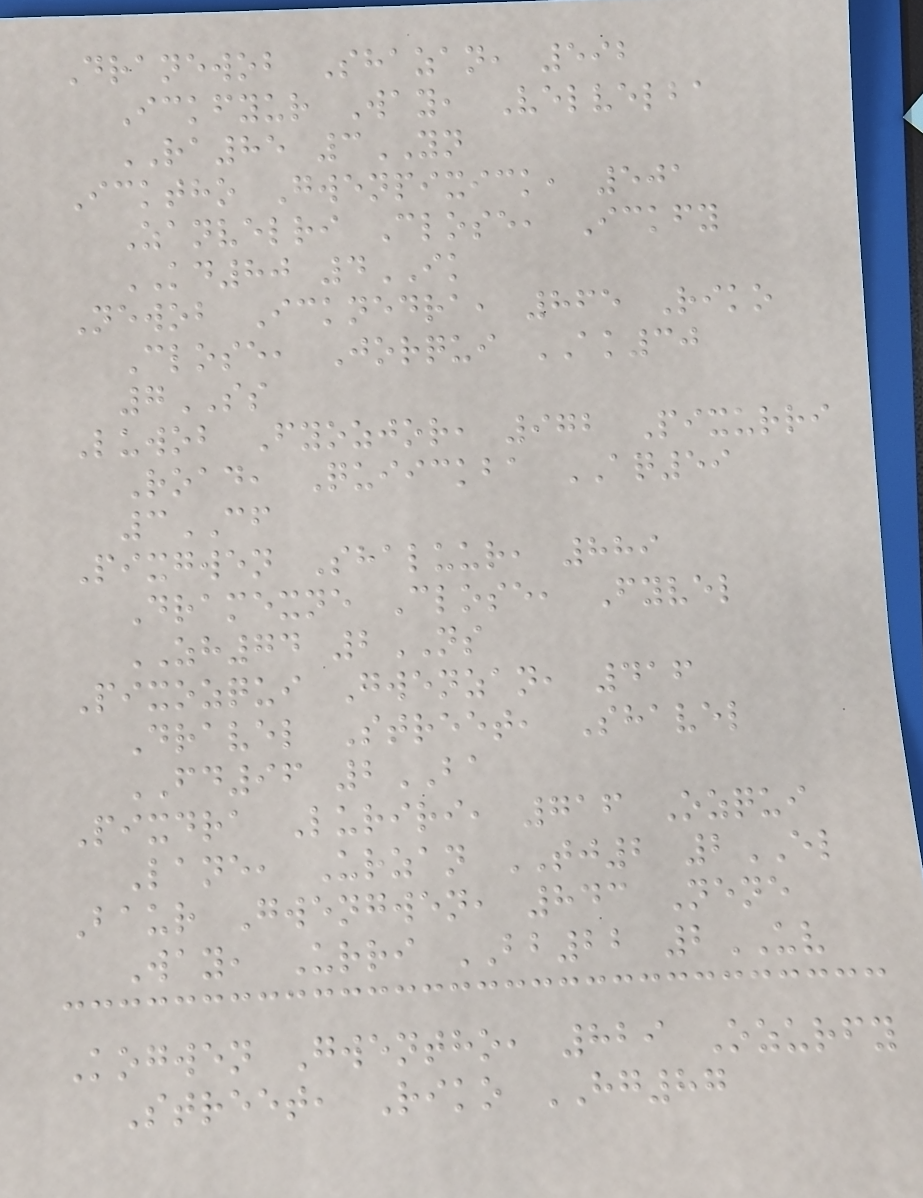Dranewob Shazan, 592
Ickfyur Way, Velvelba
RA85 3YN
Icktho Gwenpixick, 501
Zanvelri Close, Ickfy
KD80 4IK
Newob Icknedra, 865 Riko
Close, Jorqui AK30
7SS
Luwob Fyozjor, 972 Pixurri
Road, Quiickba AQ59
3CF
Pixgwen Shaluur, 889
Dramexne Close, Fyvel
ZH74 2NS
Pixozqui Gwenzan, 416
Dravel Street, Shavel
FD96 2BA
Pixdra Luriri, 716 Ozqui
Lane, Urzan TJ2 2EL
Baur Gwengwen, 843 Nene
Way, Urri BB22 2UV
Kogwen Gwentho, 829 Ozurfy
Street, Riko HG87
